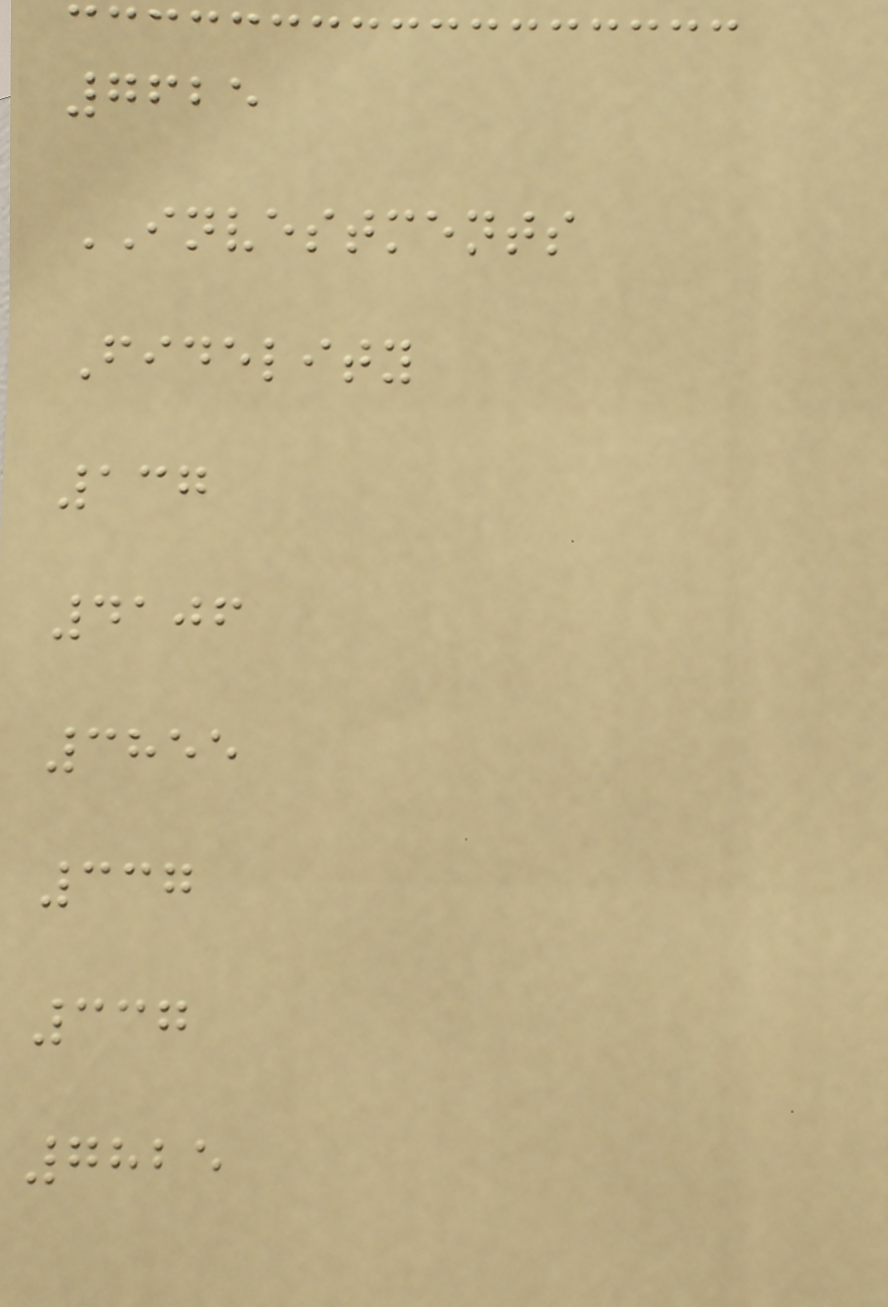7625
INVESTMENTS
Fidelity
137
4106
3855
337
337
7825
